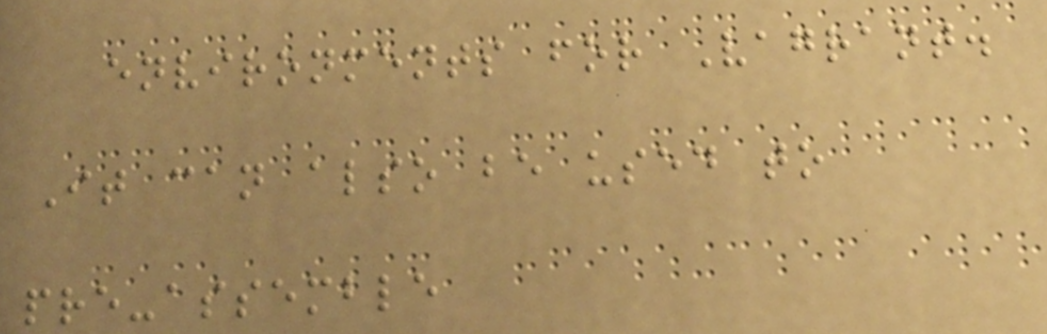environments for Vagrant.
It can also be used to
pre-assemble
